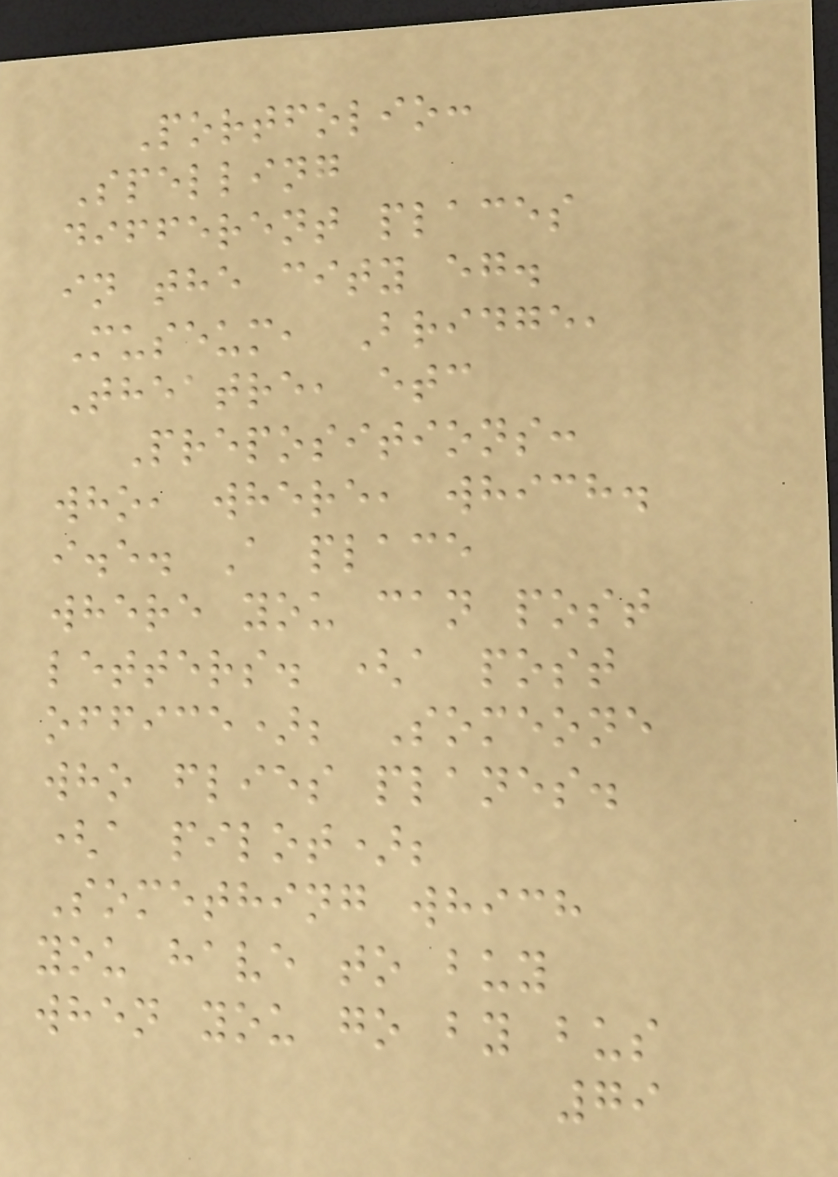Portfolio:
Spelling
different places
in the city eg.
Museum, Bridge,
Theatre, etc
Prepositions:
who, where, which.
i.e. A place
where you can post
letters. (a post
office); Someone
who flies planes.
(a pilot);
Something which
you have to buy
when you go by bus
79
